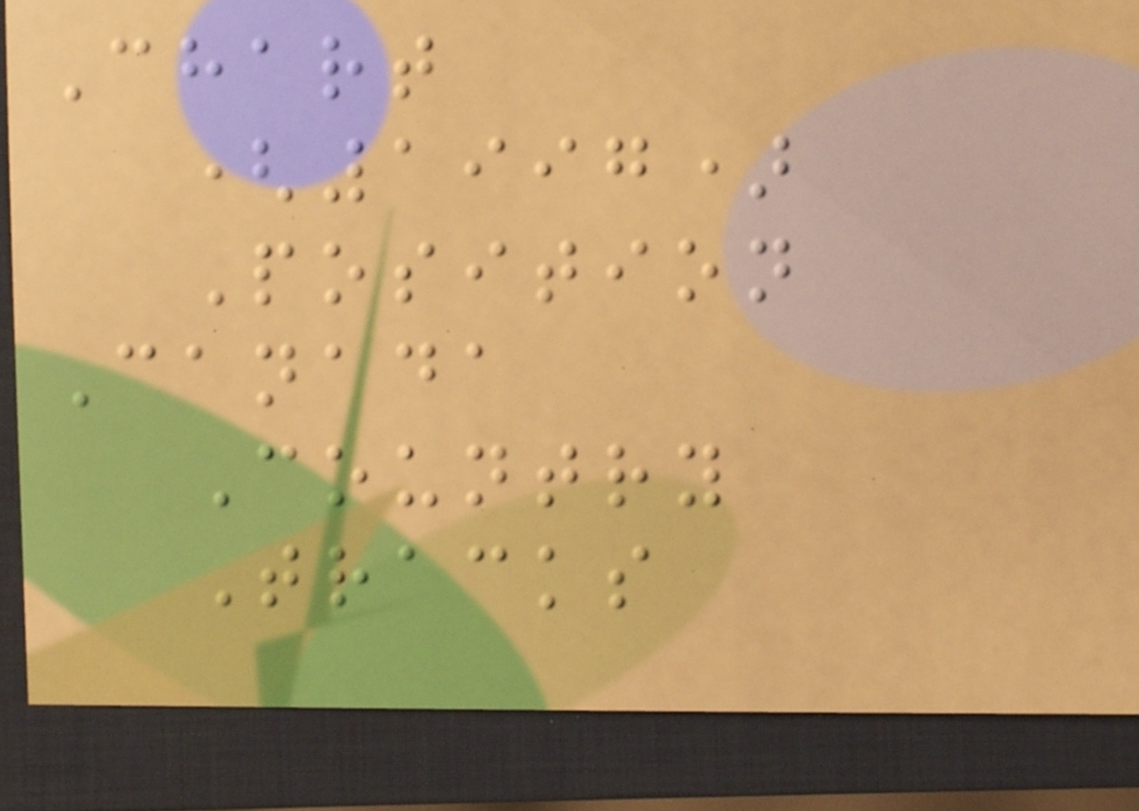Chart
(1997)
Position
Canada
Country
Tracks
